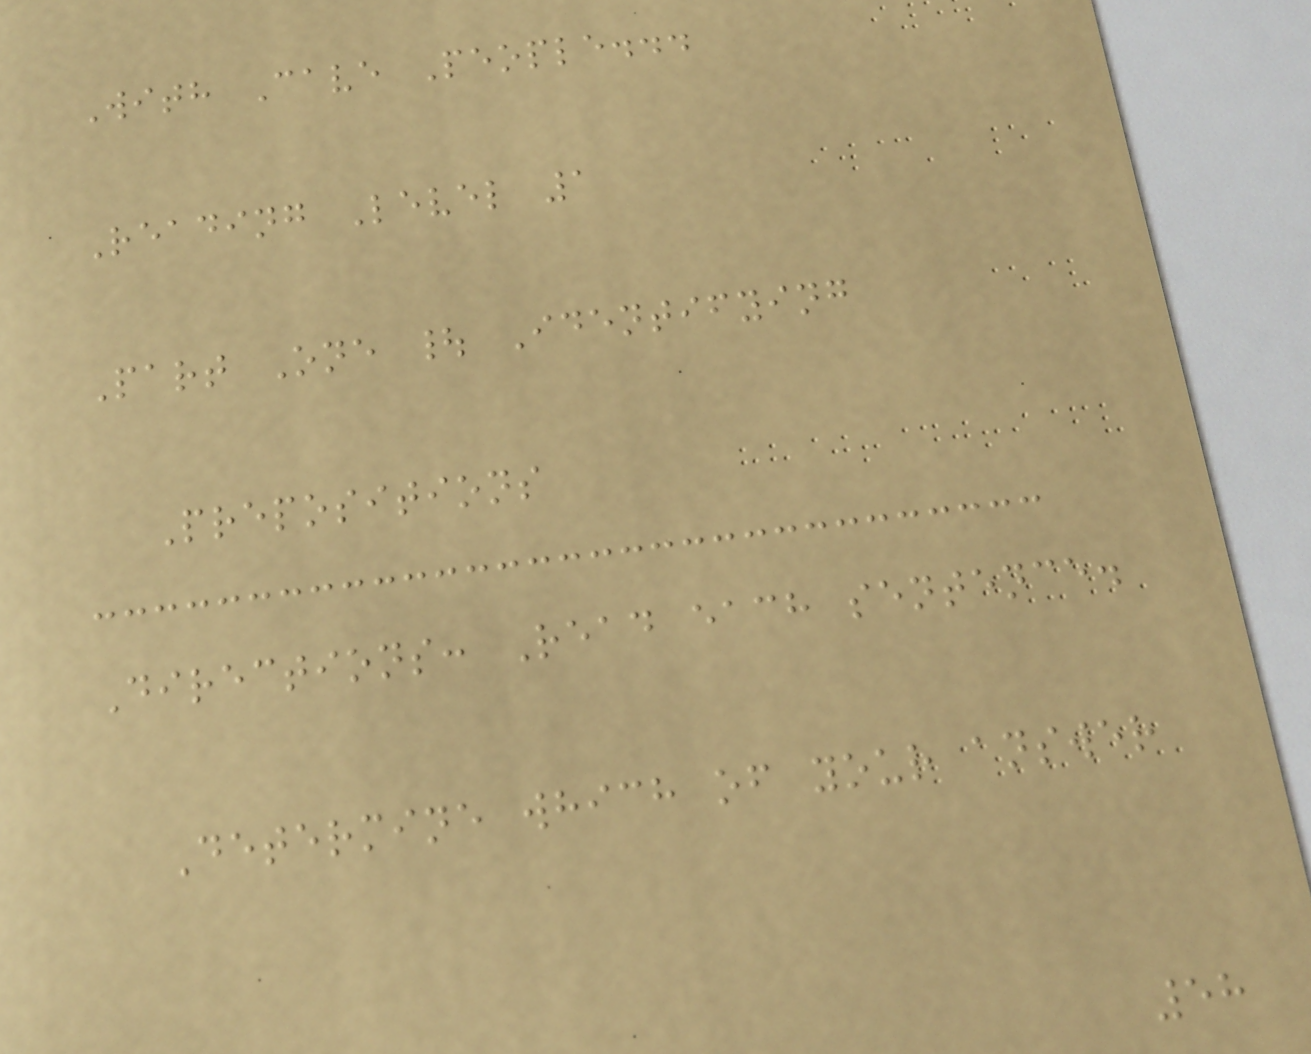With Cave People...
Reading Level 1
Part One | Identifying
Prepositions
Directions: Read each sentence.
Determine which of your answer
58
